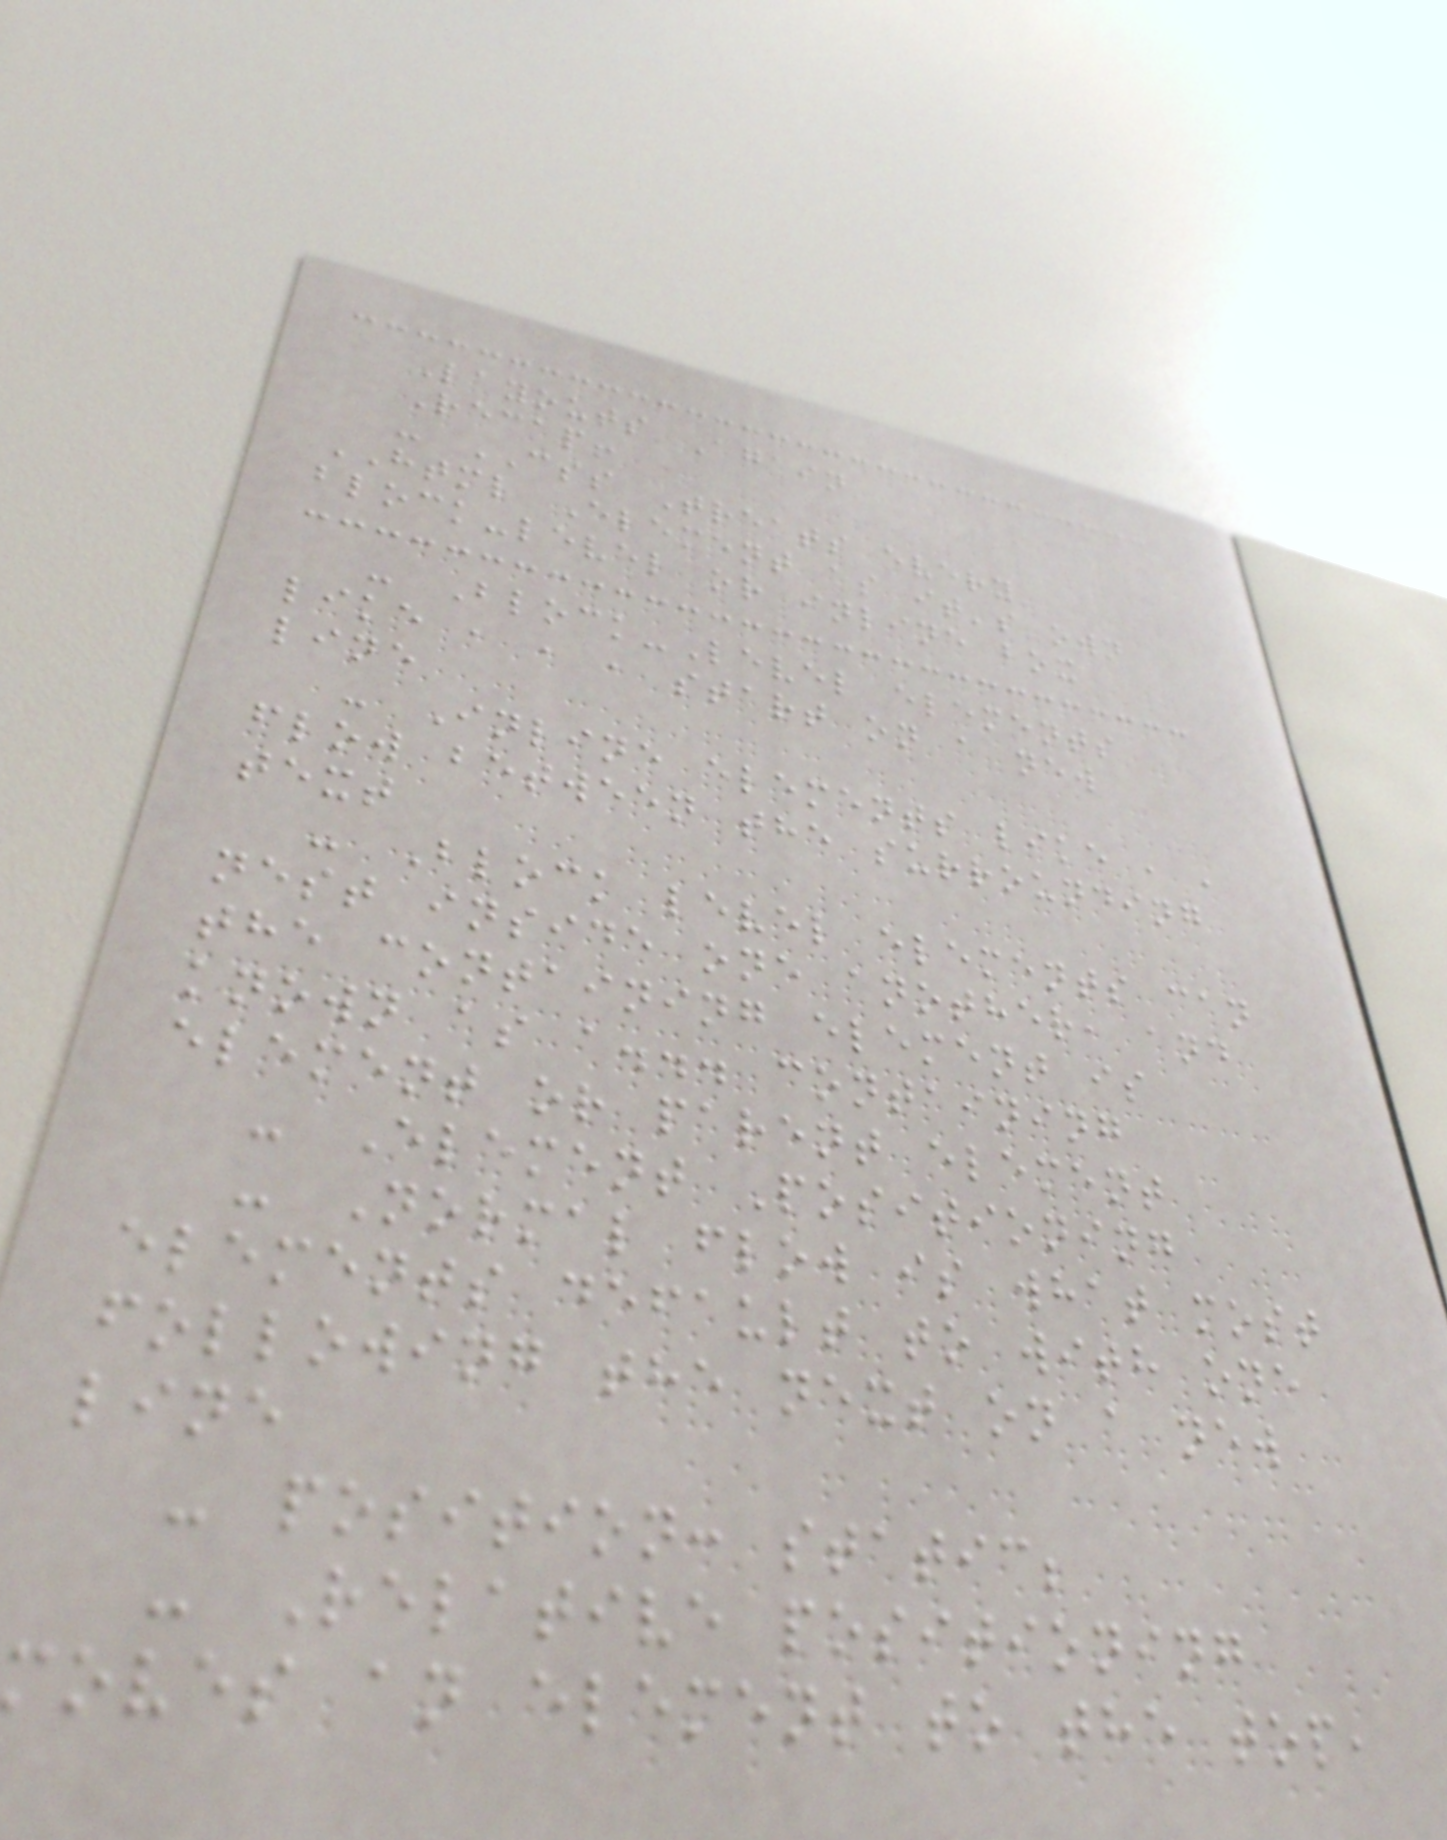Layouts Again
Recap!
- CSS Treats every
HTML Element as it's own
block-level or inline box
- Block-Level elements
like , , , start on a new
line
- Inline elements like , ,
flow between the surrounding
text
- Block level elements can
nest inside one another, and
the containing element is
known as a... containing
element or parent element
- Element Positioning
- Normal flow is what most
elements default to with one
following the next on a new
line
- position: static;
- Relative positioning
moves an element to the top,
